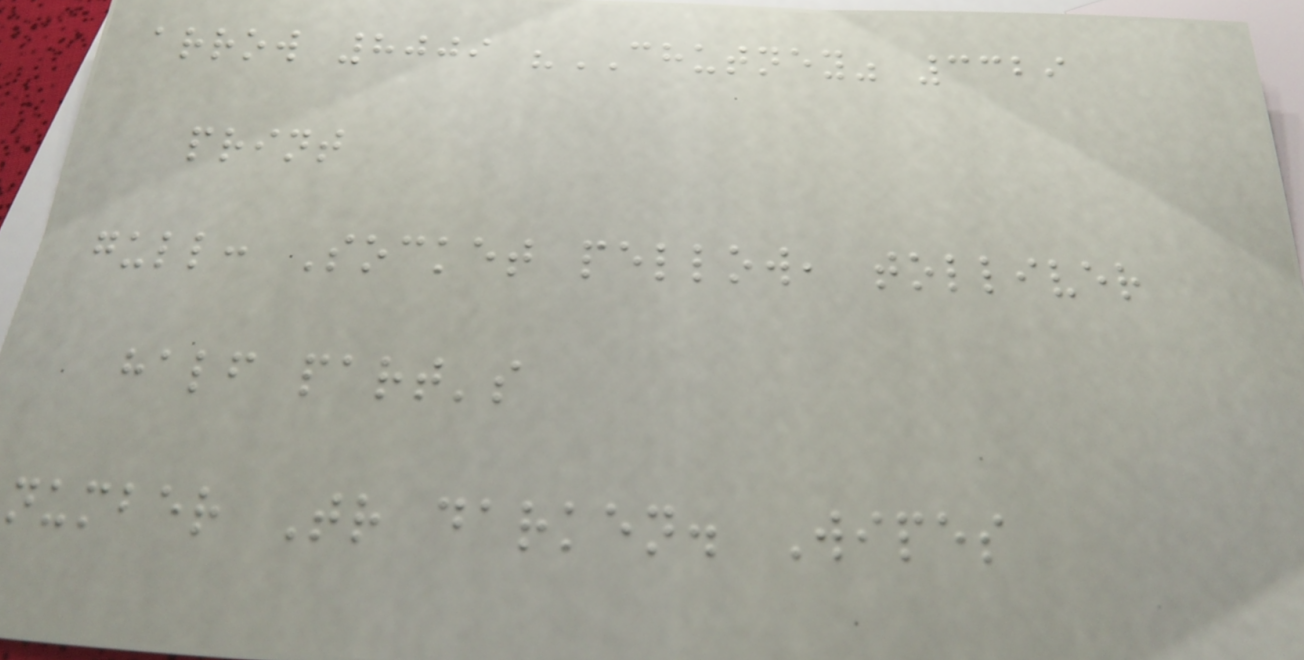arrow 8009 "CHUTNEY" 3329
print
gull: Socket pellow, tolliver
half part's
number Tr darken. Wipes
